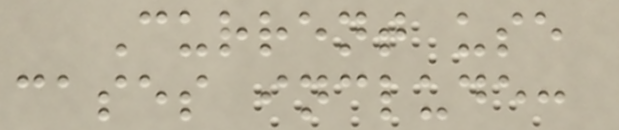Current use
cases include:
